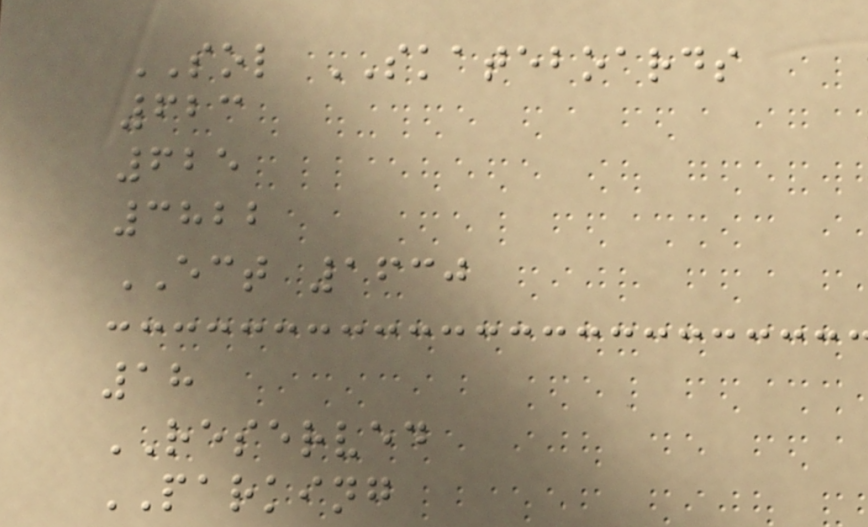SOL SKATEBOARDS
623
625
3822
ECT 1630
18
RESERVED
PARKING
